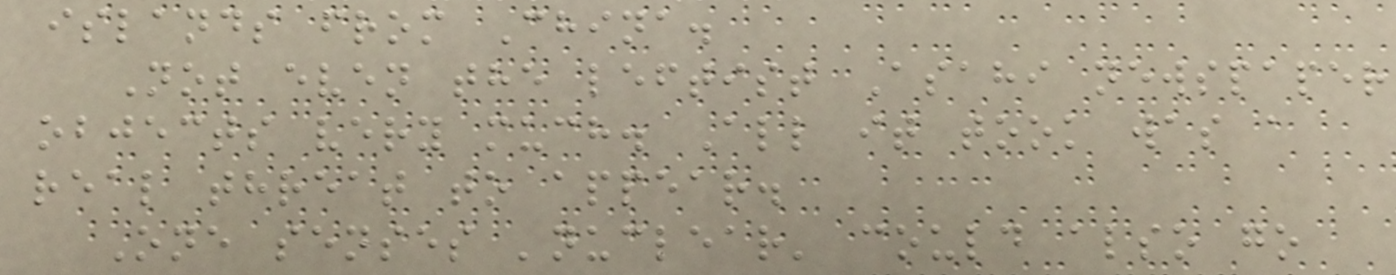islands from China.
Not even the leftist Asahi newspaper
objects very much. All it took was a
real threat to appear.
One senses 'nuclear' could also go
